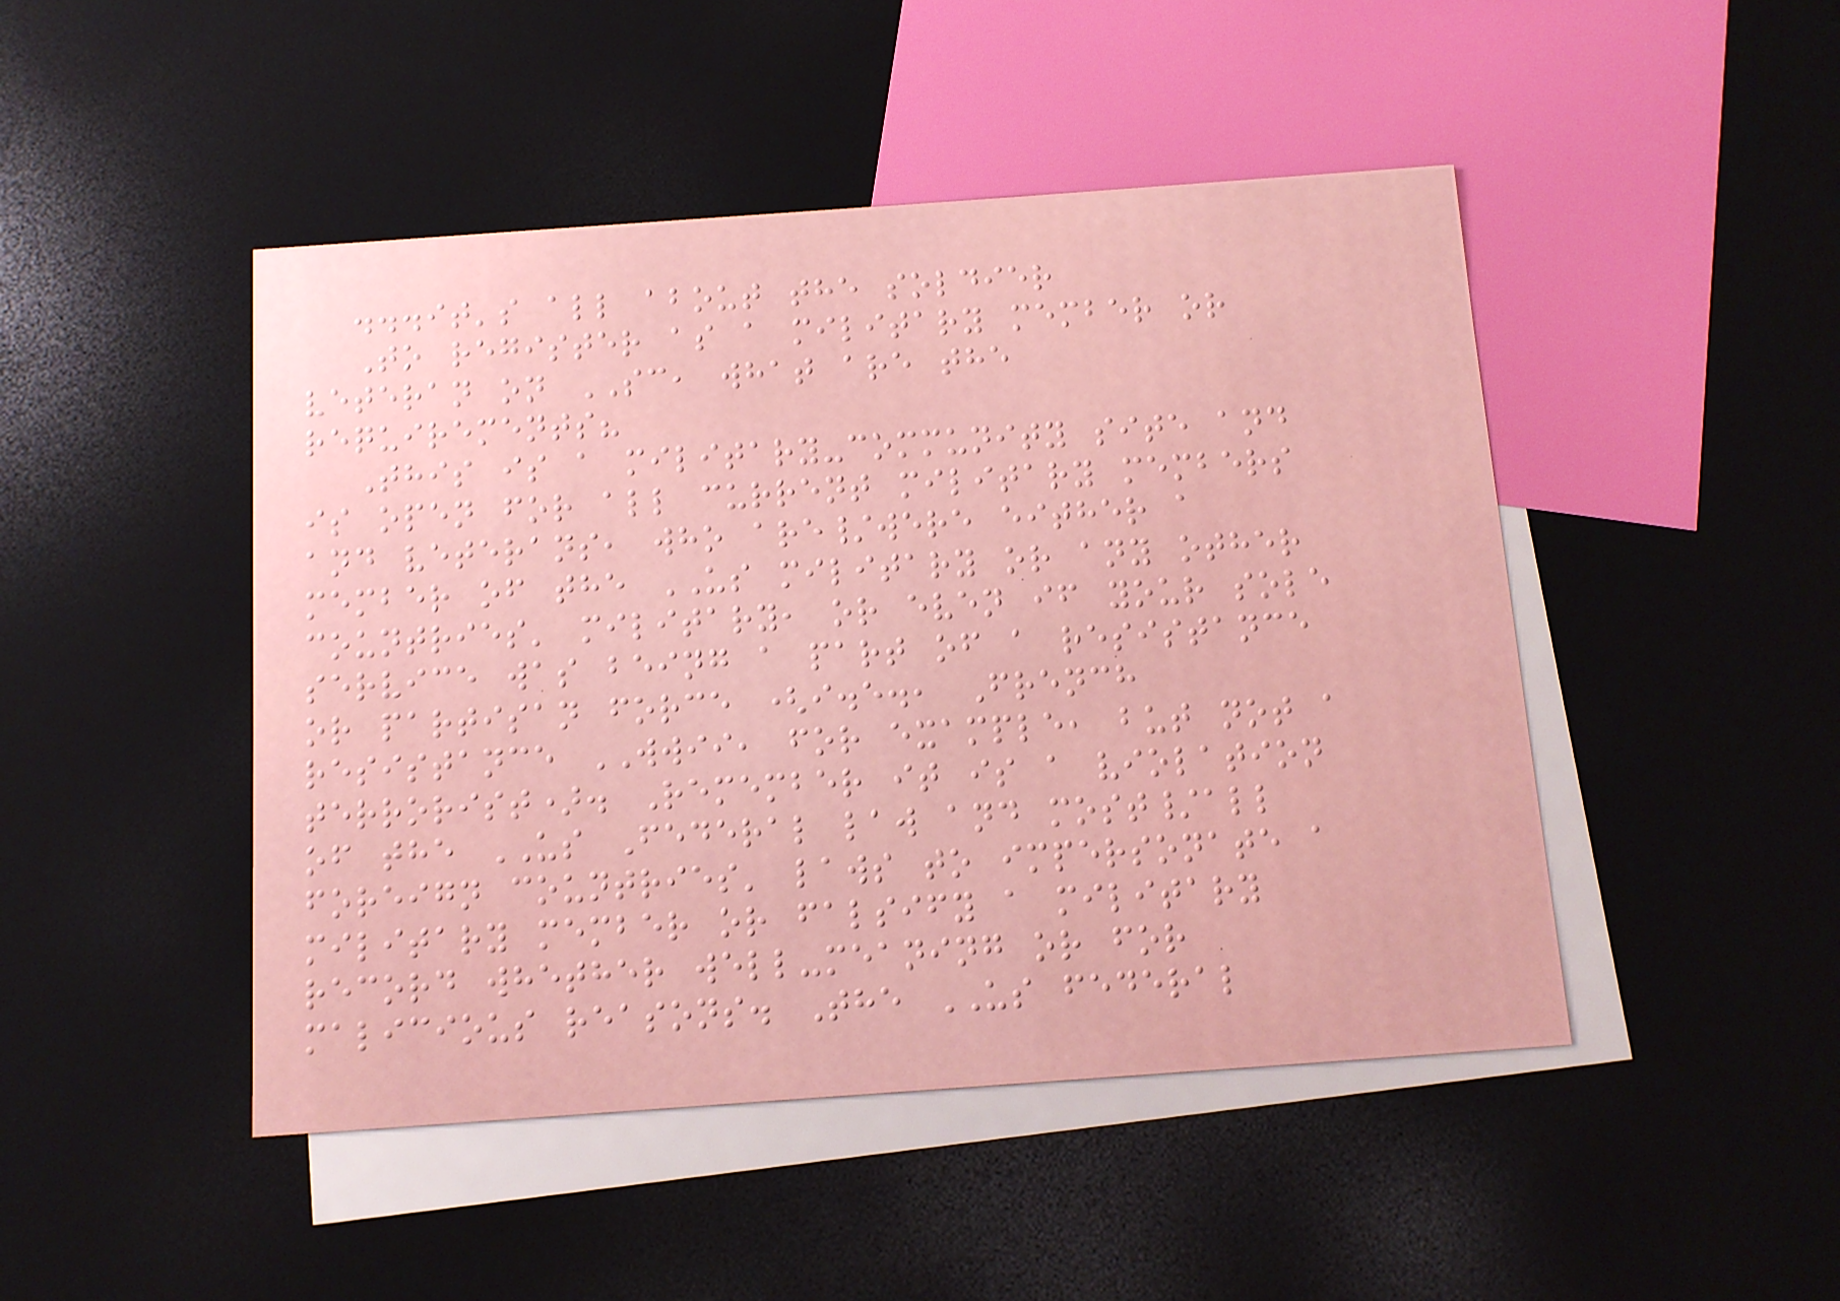...it's all about the soldier
To register as a military member or
veteran on SC, what are the
requirements?
This is a military-community site and
is open for all current military members
and veterans, who are/were either a
member of the US military or any other
countries' military, or even if your sole
service was being a part of a resistance
or partisan force (i.e., French
resistance WWII, for example, but not a
terrorist). Remember it is a violation
of the US Federal law and most/all
foreign countries' laws to impersonate a
military member or falsify a military
record whether well-meaning or for
malicious reasons. The US federal
